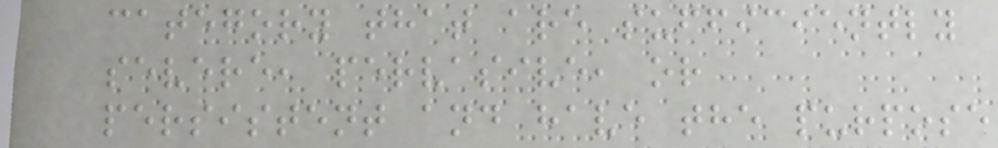category that are sufficiently
severe, pervasive, or
persistent and have the purpose
